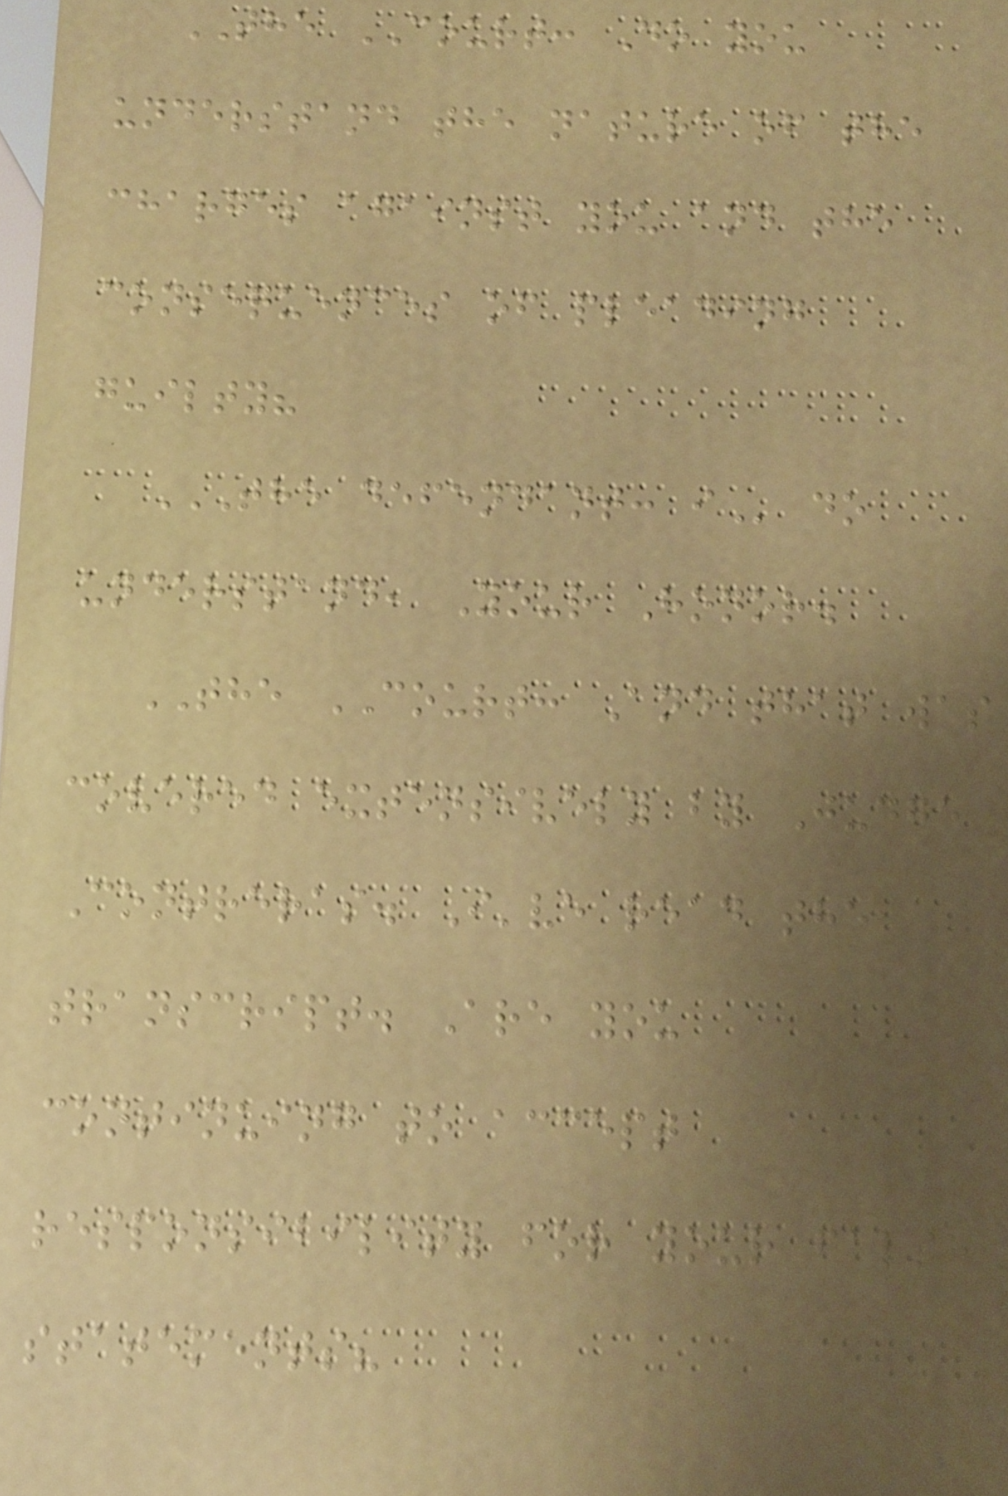THE COURT: Do you
understand the nature of the
charges against you and the
consequences of pleading
guilty?
THE DEFENDANT: I do
understand, Your Honor.
THE COURT: And that was
covered extensively by Judge
Contreras. I've read the
transcript. Are you
continuing to accept
responsibility for your false
statements?
